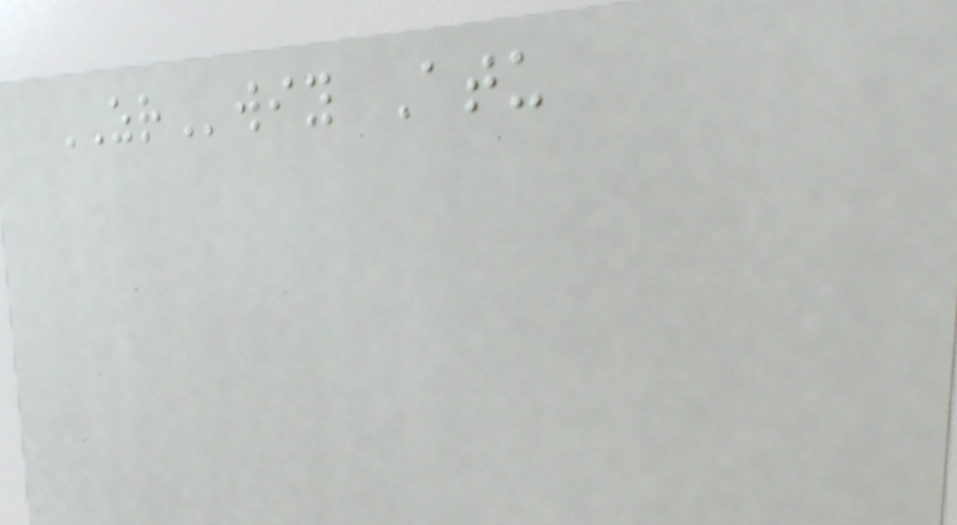ZRwiy Atu
